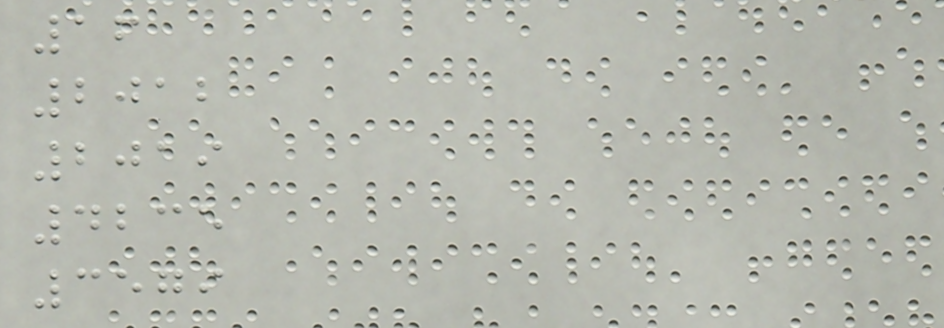16
2012
2019
4235
3579
